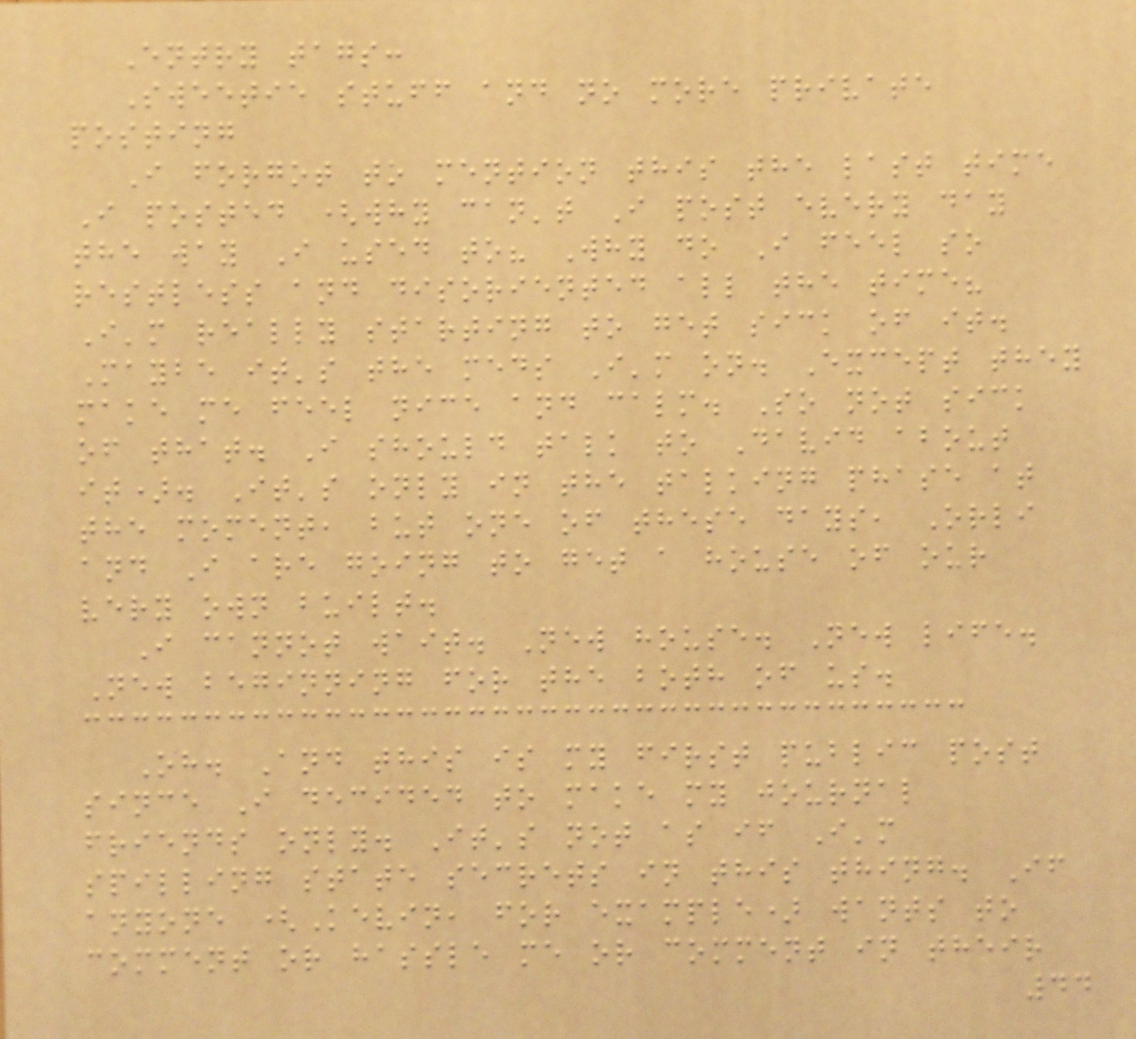Entry tags:
Sweetie stuff and no more private
posting
I forgot to mention this the last time
I posted (why can't I post every day
the way I used to? Why do I feel so
restless and disoriented all the time?
I'm really starting to get sick of it.
Maybe it's the meds I'm on. Except they
make me feel nice and calm. So not sick
of that. I should talk to David about
it). It's only in the talking phase at
the moment, but one of these days, Orli
and I are going to get a house of our
very own built.
I cannot wait. New house. New life.
New beginning for the both of us.
Oh. And this is my first public post
since I decided to make my journal
friends only. It's not as if I'm
spilling state secrets in this thing. If
anyone (Kevin, for example) wants to
comment or hassle me or comment in their
44
